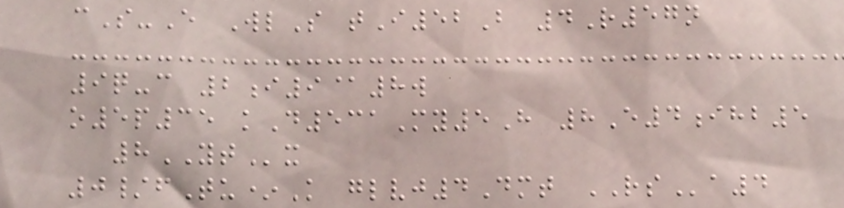cS-E WlS tI52B 4R57n
9q-c 2i9@8w
o5p35 kD531My5H 8E4ihb5
8YTx
0/fTu*K glvj4Dmt RSa4
